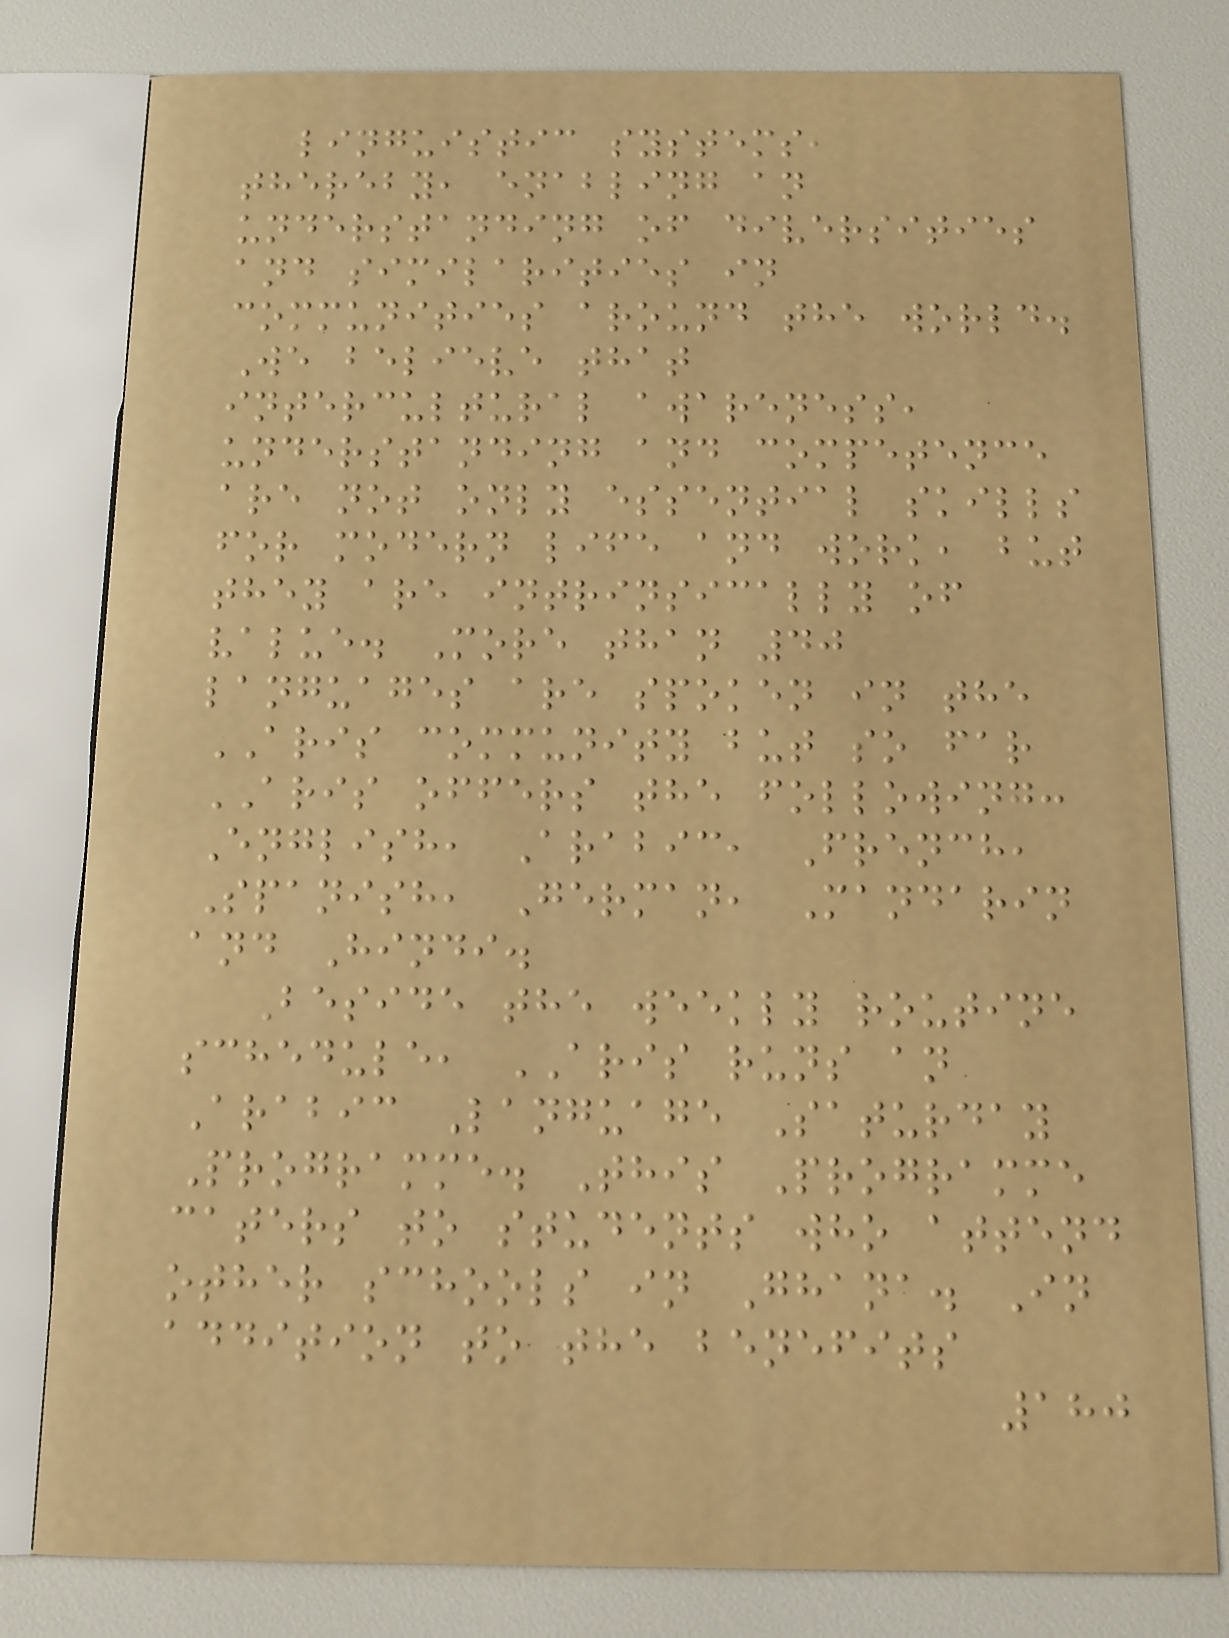linguistic systems,
thereby, enabling an
understanding of diversities
and similarities in
communities around the world.
We believe that
intercultural awareness,
understanding and competence
are not only essential skills
for modern life and work, but
they are intrinsically of
value. More than 40
languages are spoken in the
ARIS community but so far
ARIS offers the following:
English, Arabic, French,
Spanish, German, Mandarin
and Hindi.
Beside the weekly routine
schedule, ARIS runs an
Arabic Language Saturday
Programme. This Programme
caters to students who attend
other schools in Ghana. In
addition to the benefits
180
